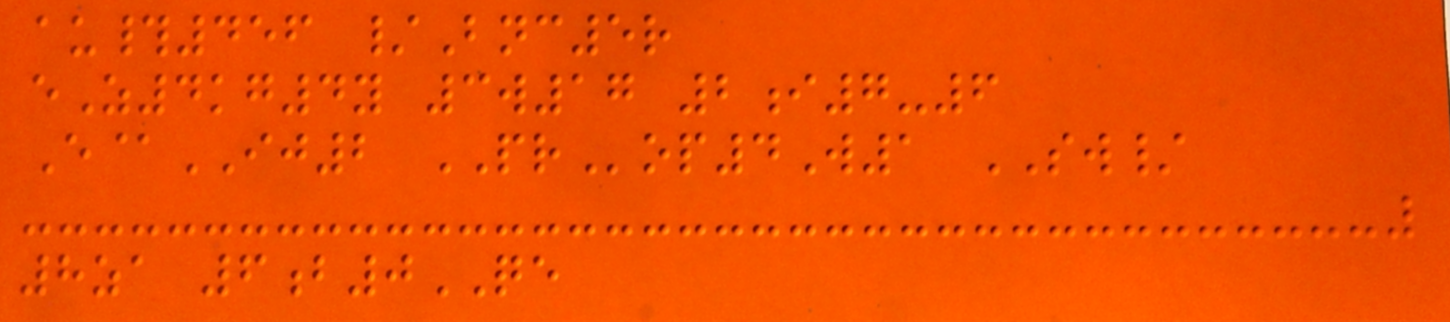au#456 /Bnc5r
eZ4kg4y 3w17 2i7-6
E@IJ2 PRop4W1 SW/
8za 6b0QE
